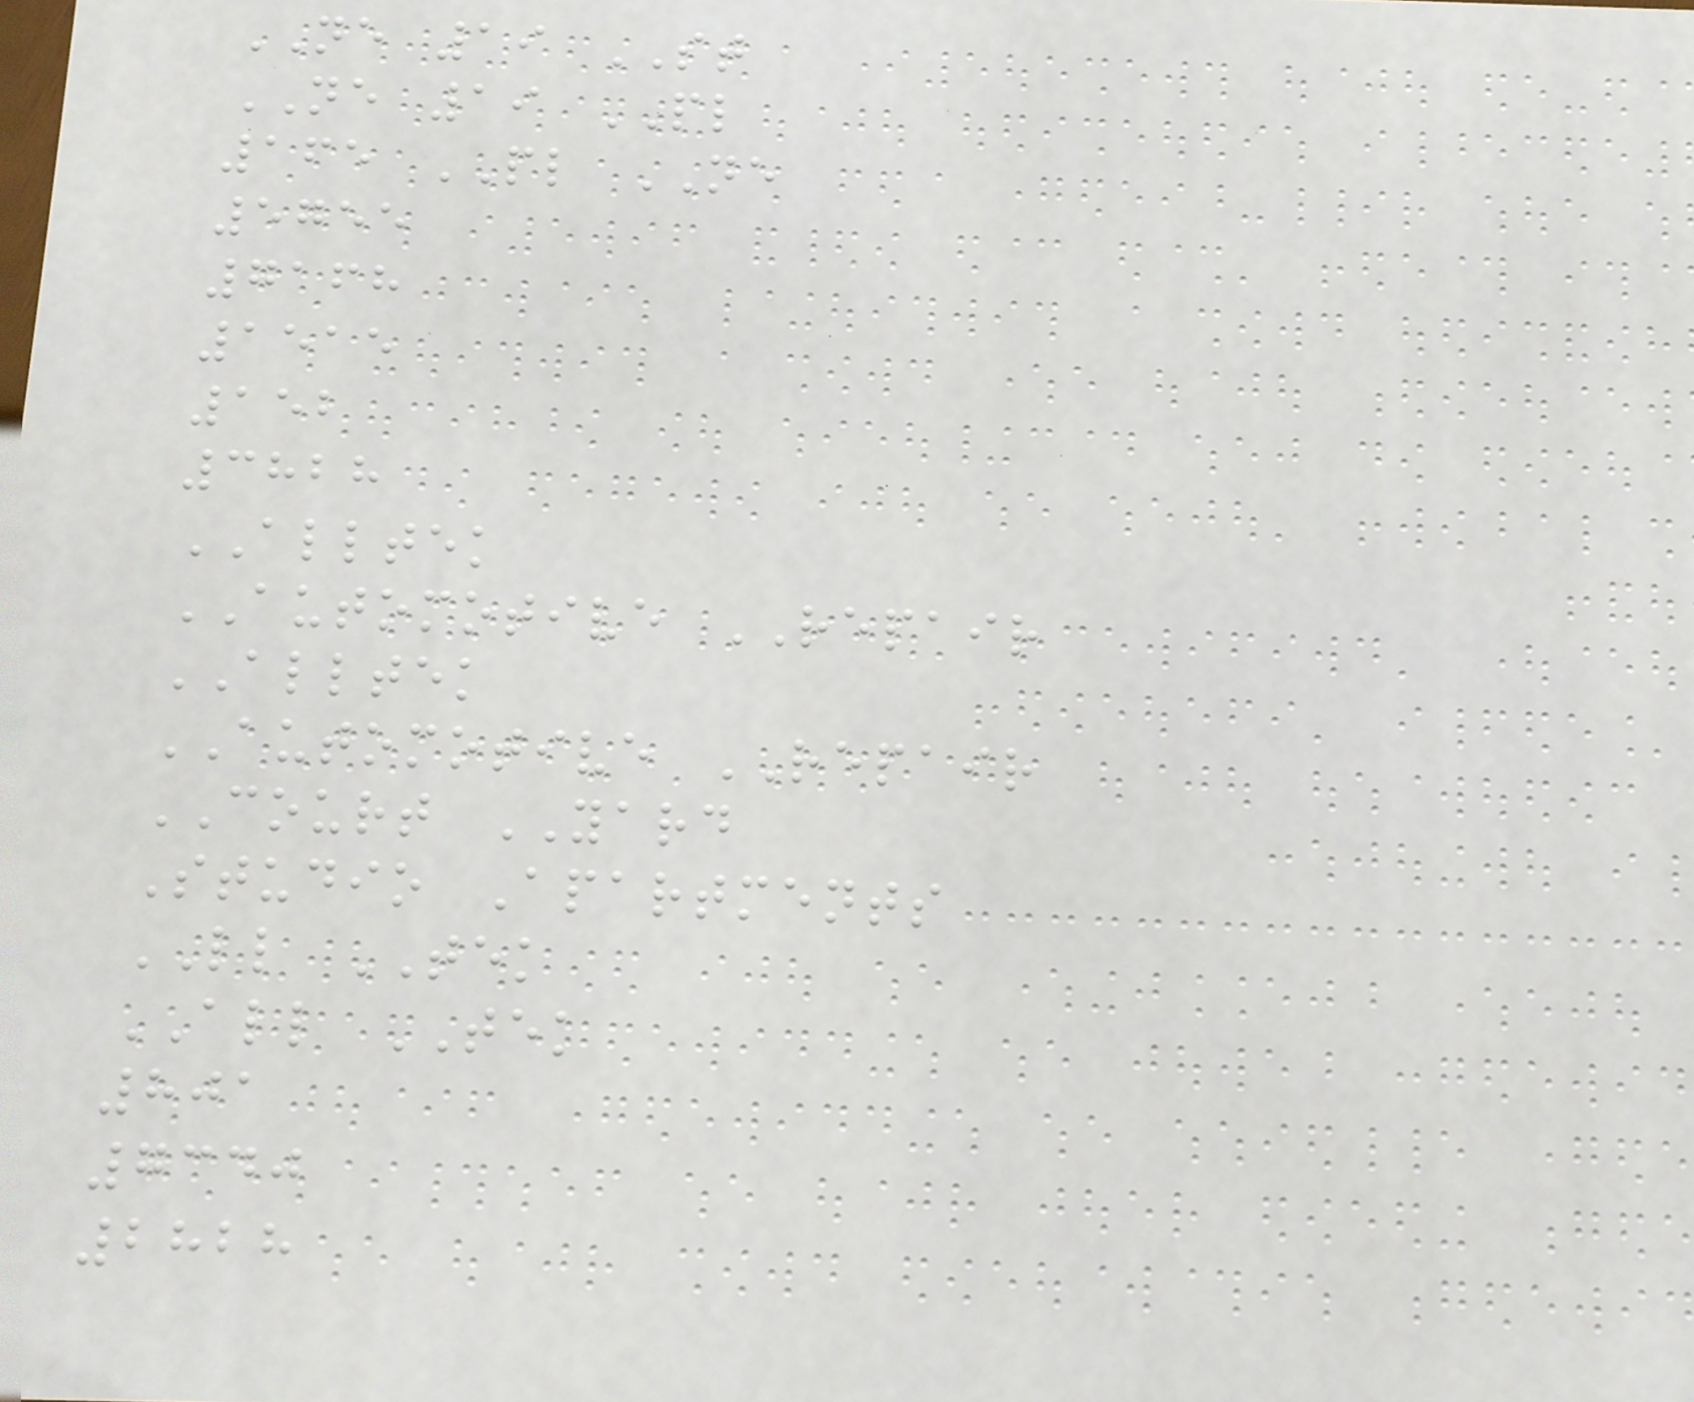NE 19 ST
NE 19 PL
165 PL NE
5755
7168
1515
152
3828
ALLTEK
AUTOMOTIVE REPAIR
ALLTEK
AUTOMOTIVE REPAIR
COURT YARD
Studio Apartments
LL TEK
ALL TEK
801
7340
2828
